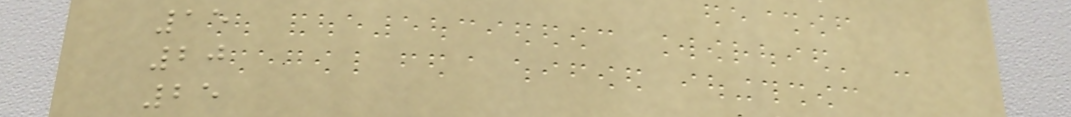15
20
25
